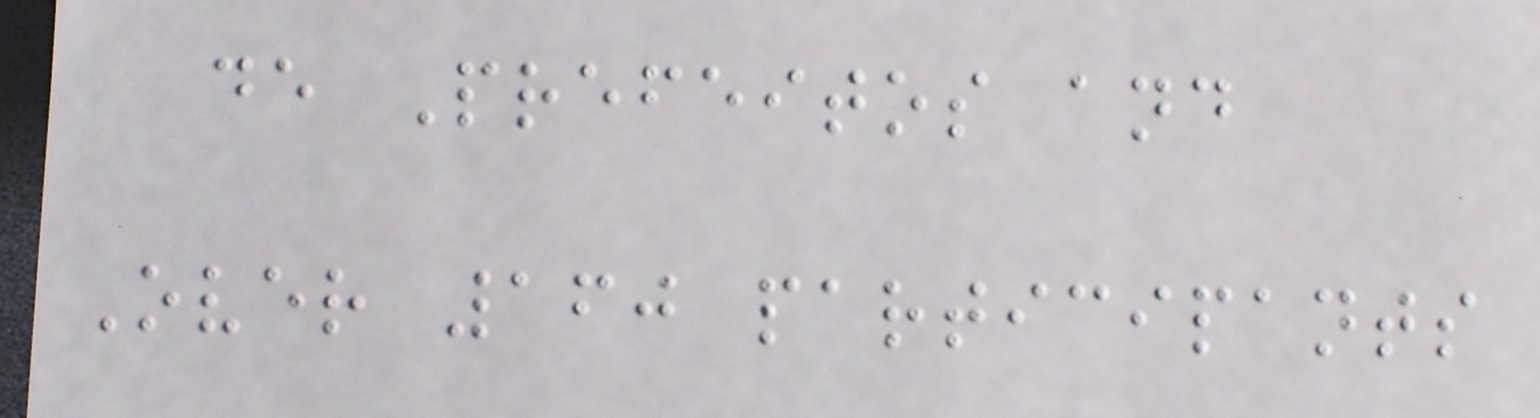de Prefeitos and
Over 160 participants
